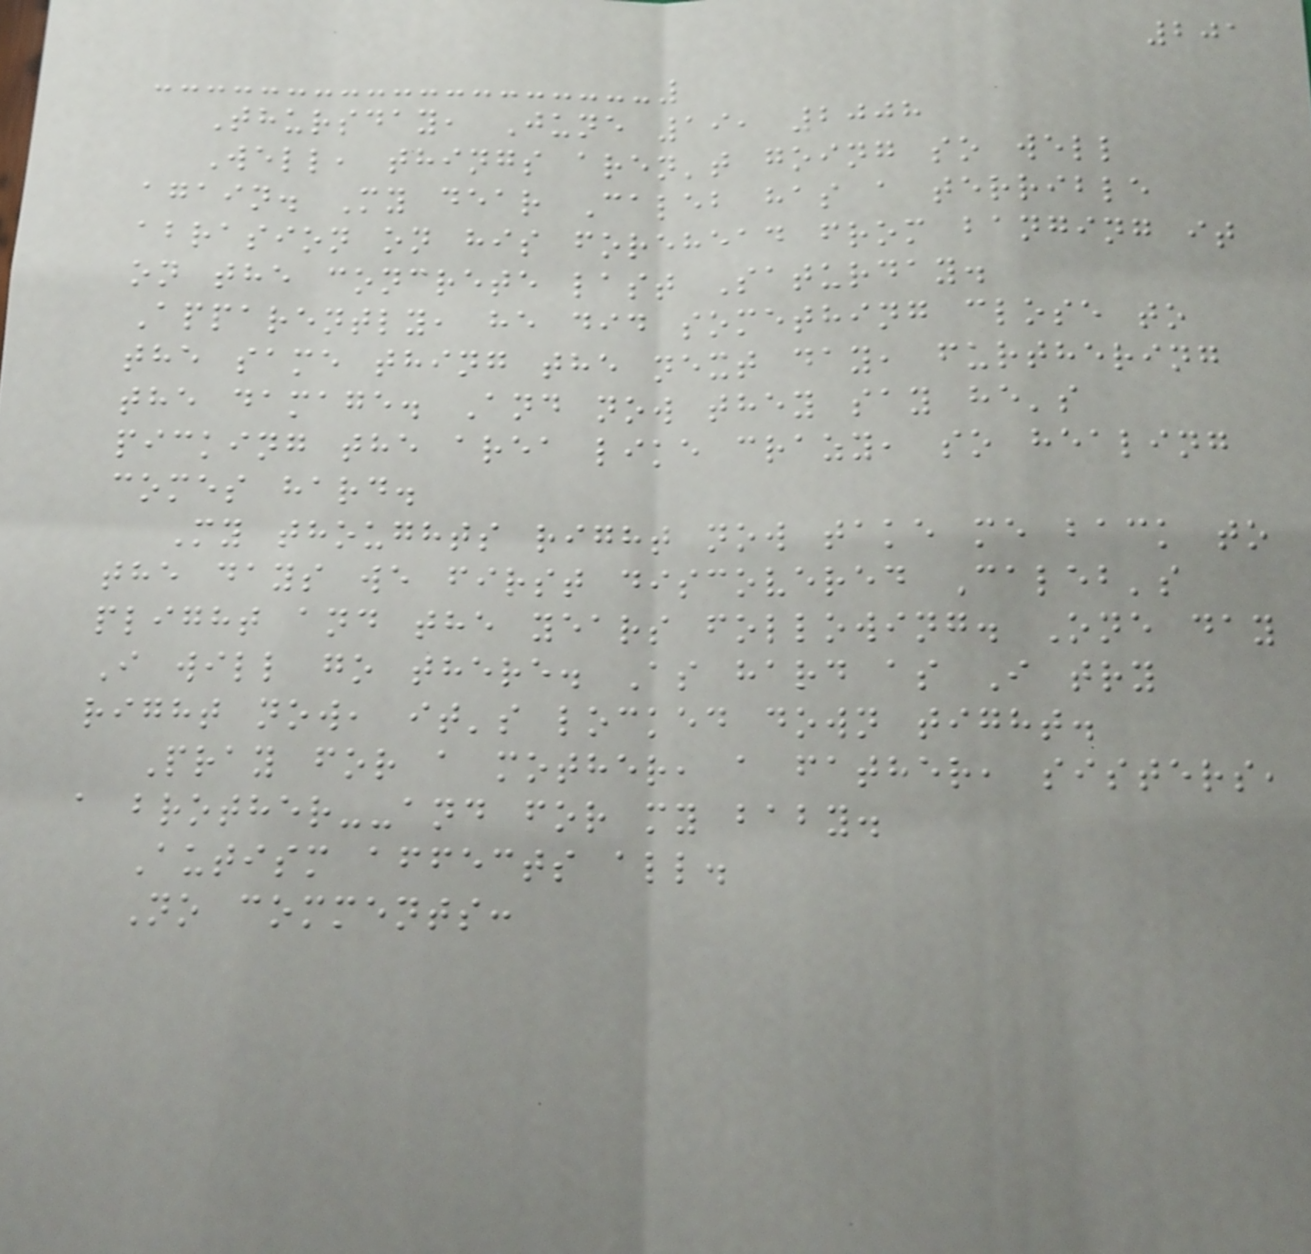201
Thursday, June 19, 2008
Well, things aren't going so well
again. My dear Caleb has a terrible
abrasion on his forehead from banging it
on the concrete last Saturday.
Apparently, he did something close to
the same thing the next day, furthering
the damage. And now they say he's
picking the area like crazy, so healing
comes hard.
My thoughts right now take me back to
the days we first discovered Caleb's
plight and the years following. One day
I will go there. As hard as I try
right now, it's locked down tight.
Pray for a mother, a father, sisters,
a brother--and for my baby.
Autism affects all.
No comments:
